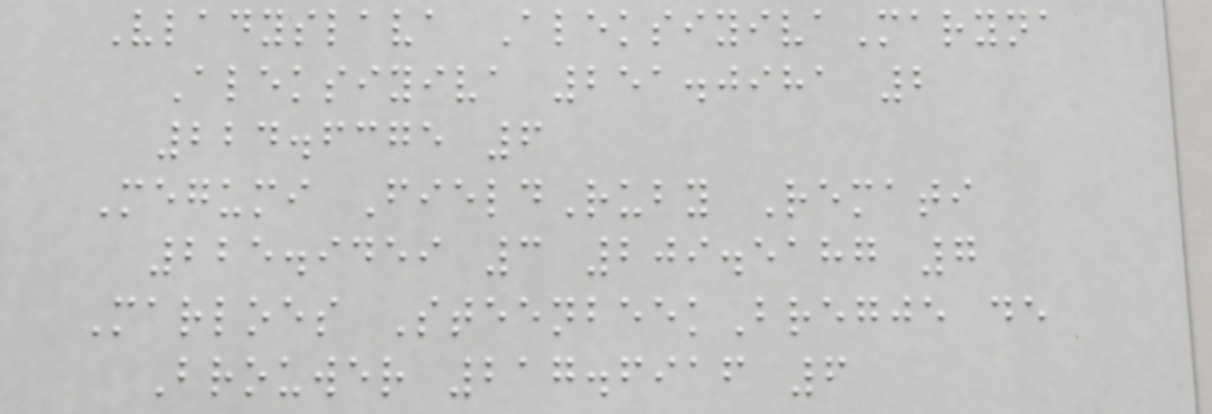Vladyslava AleksiyivaMaryna
Aleksiyiva 251.0981 2
224.6375 6
Megumi FieldRuby Remati
225.9459 3 209.5187 7
Marloes SteenbeekBregje de
Brouwer 217.6916 6
